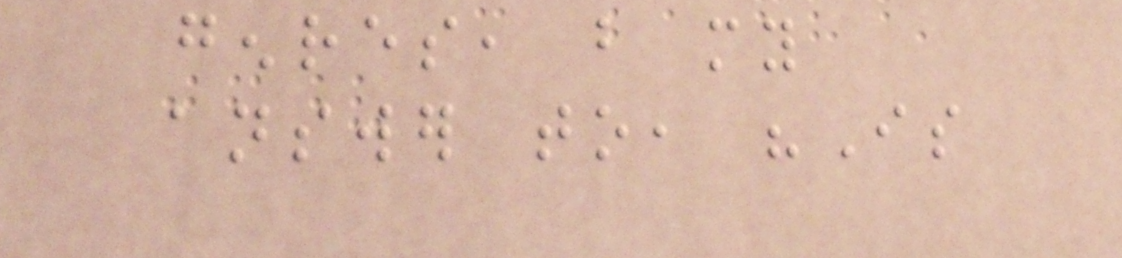genres, but my
answer to, "Is
